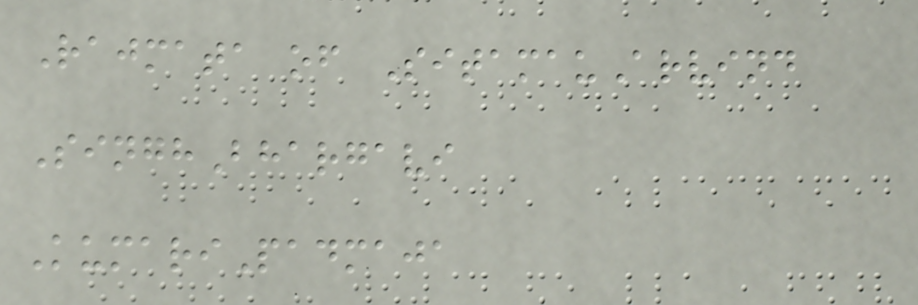Rajmata of SitamauArvind
SinghBhargavi
KumariPadmaja
